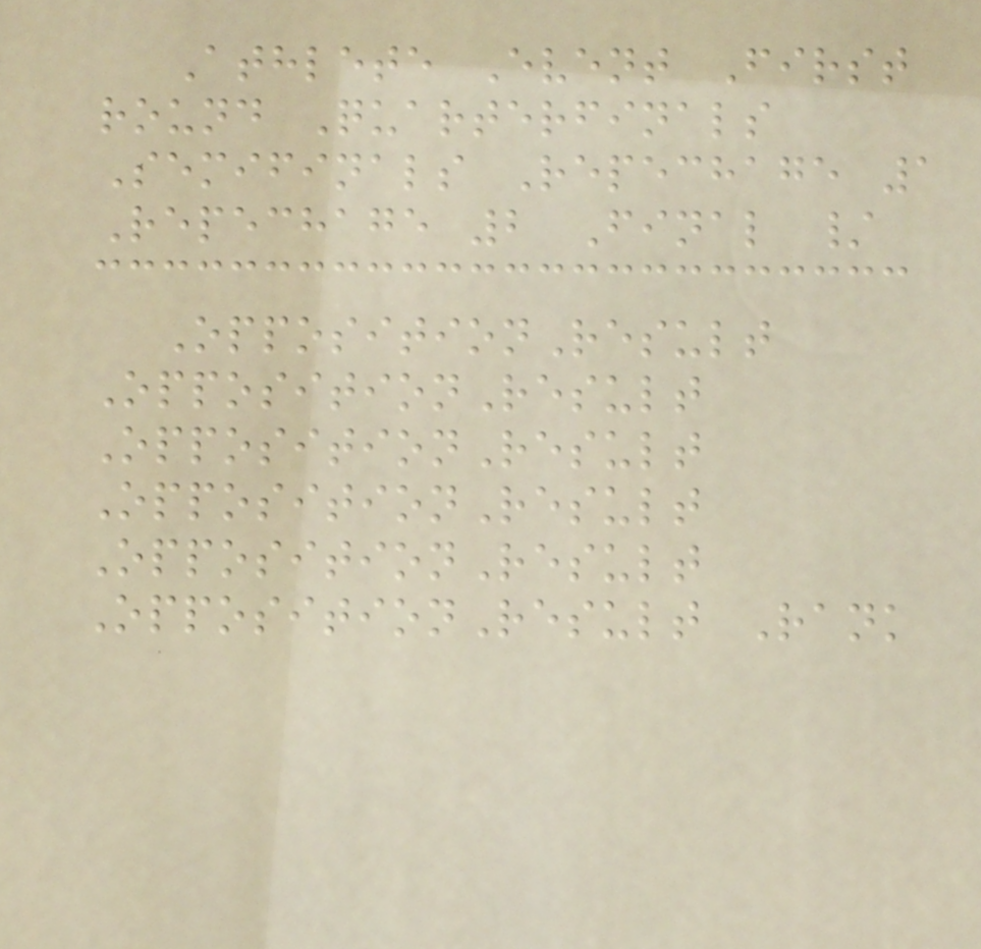Athlete Event First
round Quarterfinals
Semifinals Repechage 1
Repechage 2 Final /
OppositionResult
OppositionResult
OppositionResult
OppositionResult
OppositionResult
OppositionResult Rank
